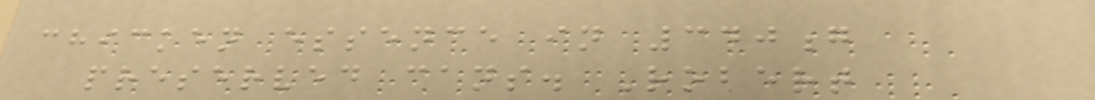chicken essence in 340g
preserved cans. Robert
